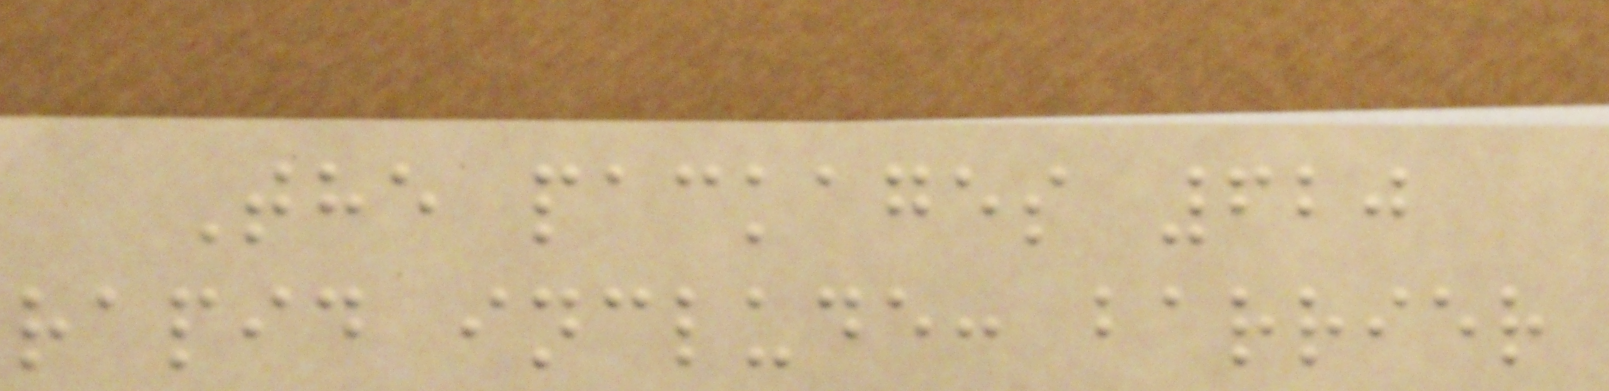The packages 620
rapid include: barrier
